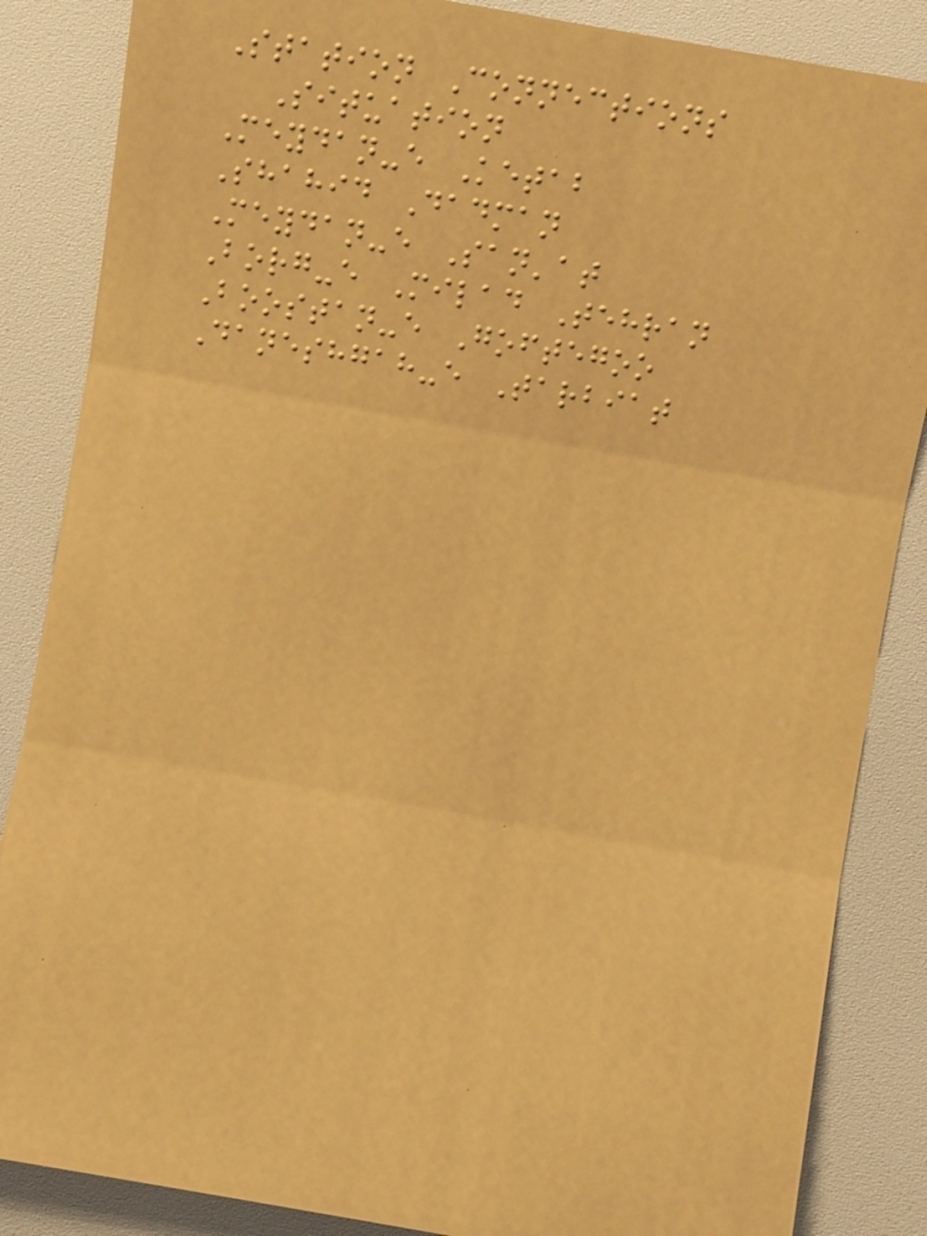Station Connections
Situation
Meydan-e Ketab
Shahid Dadman
Meydan-e San'at
Borg-e Milad Tehran
Boostan-e Goftegoo
Daneshgah-e Tarbiat
